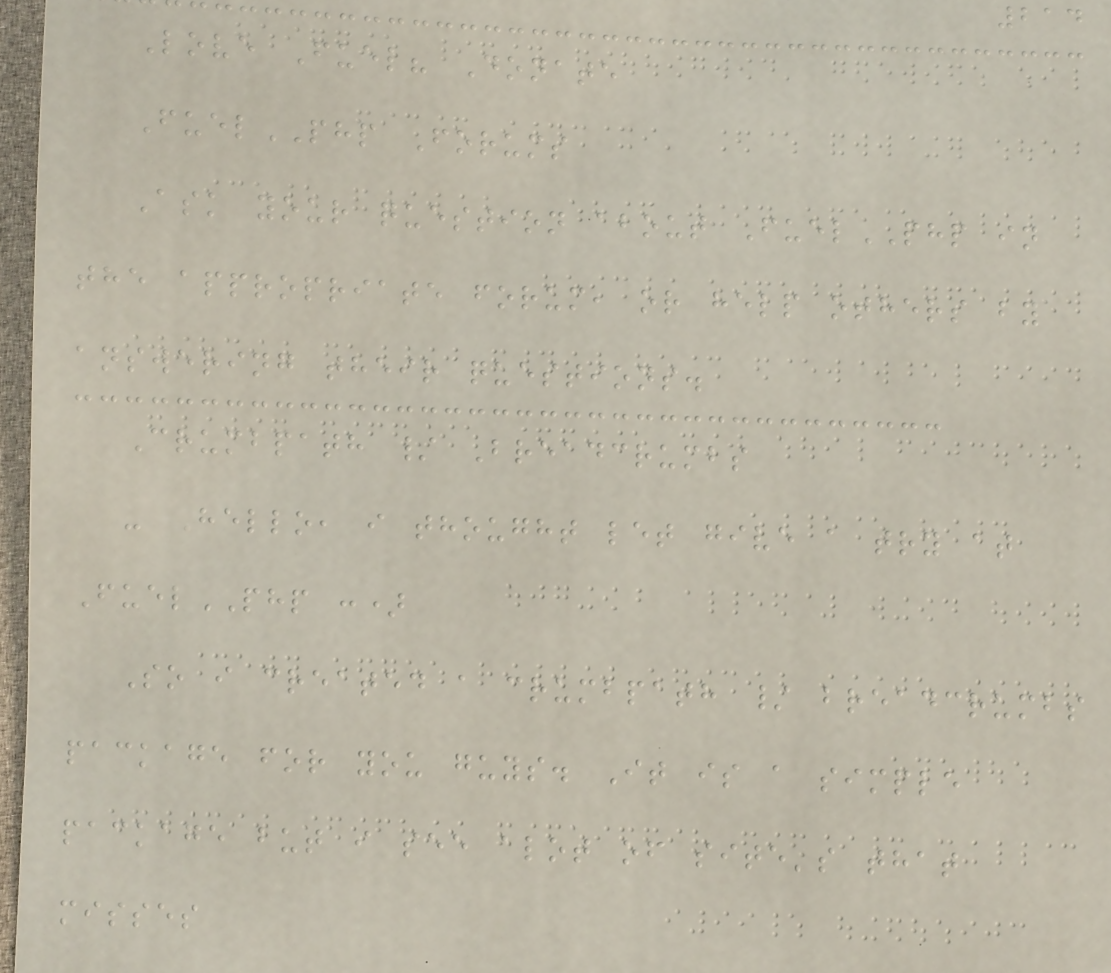214
Love Fuel? Donate
FuelPHP Forums
Ask your question about FuelPHP in
the appropriate forum, or help others by
answering their questions.
Crumbpath / Breadcrumbs
- Hello, i thought let give a try at
FuelPHP :)
So i created a crumbpath / breadcrumbs
package for you guys. It is a simple
package but i see alot of site's that
misses
